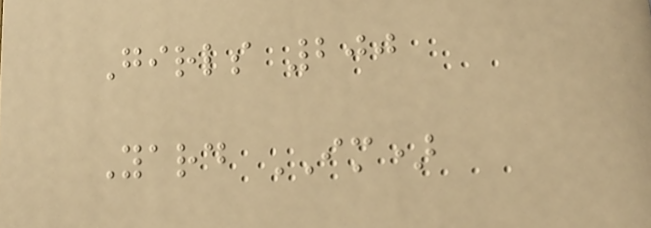Girls 200
Yard IM)
